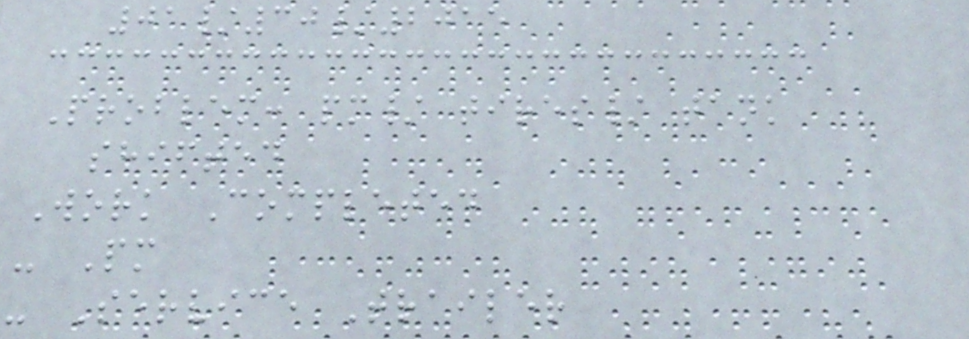01/30/2015
Problem: pm/ tires/ tank
shifted
Work Completed
- Pm
- Service Trailer
